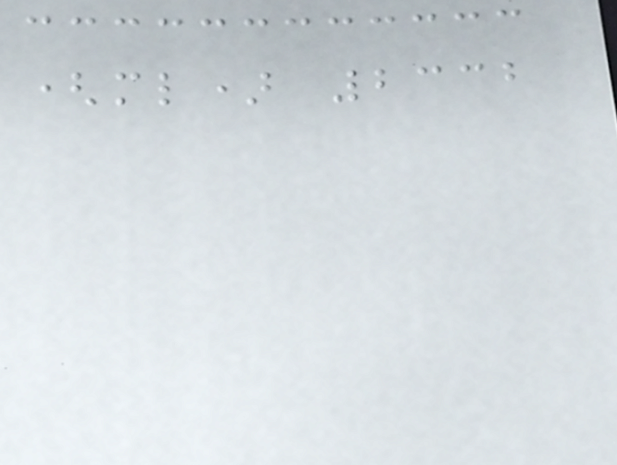(ml) 2332
